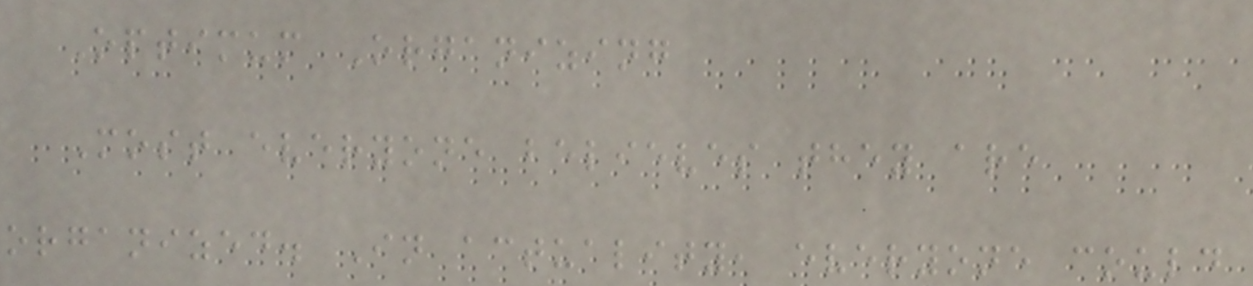Optimum Organizing
Most everyone believes they are
organized. In actuality, everyone could
